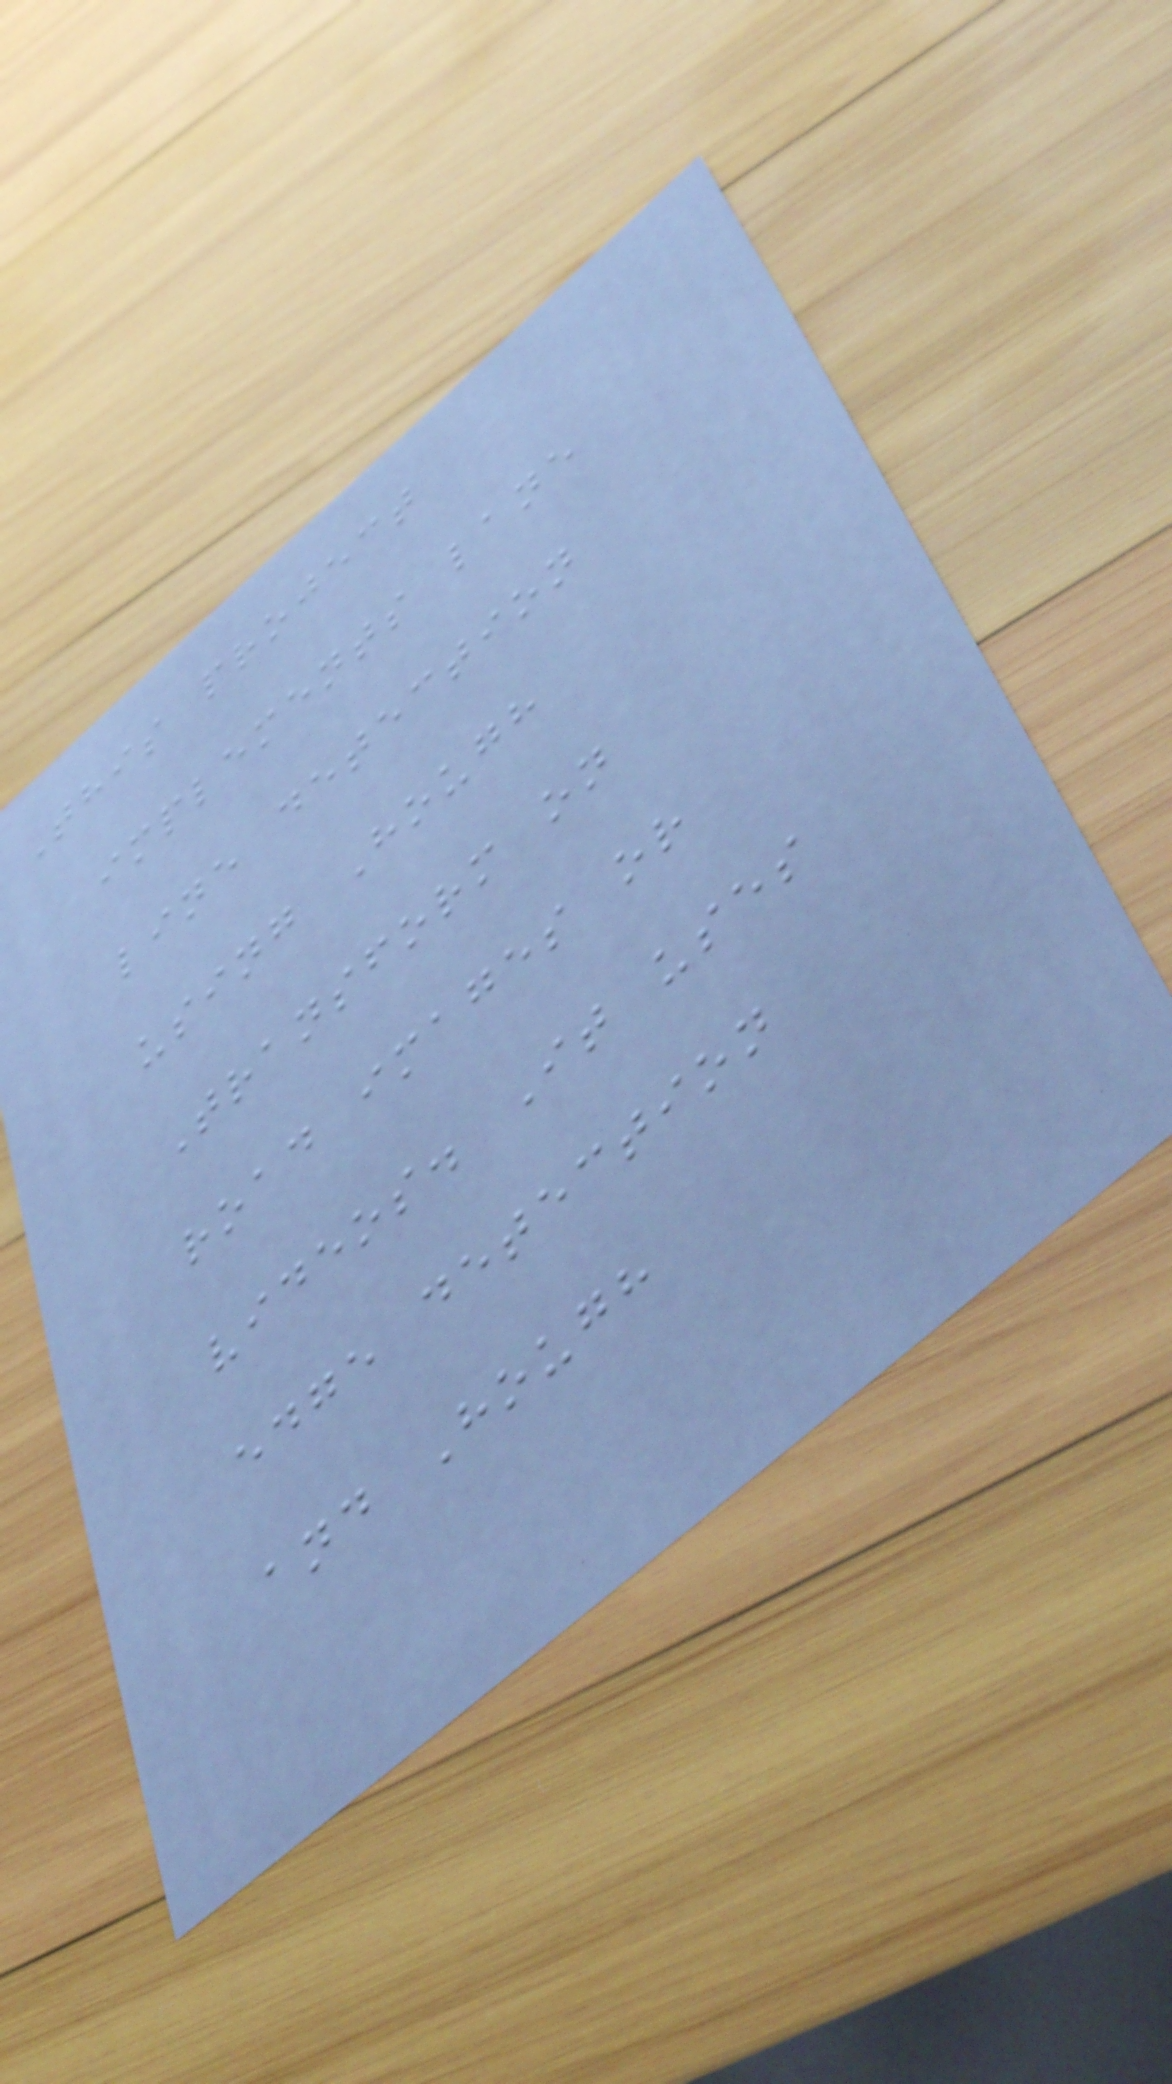This project
implements lane
line detection
using Hough
Transform on
road images or
videos. It uses
edge detection
and Hough
